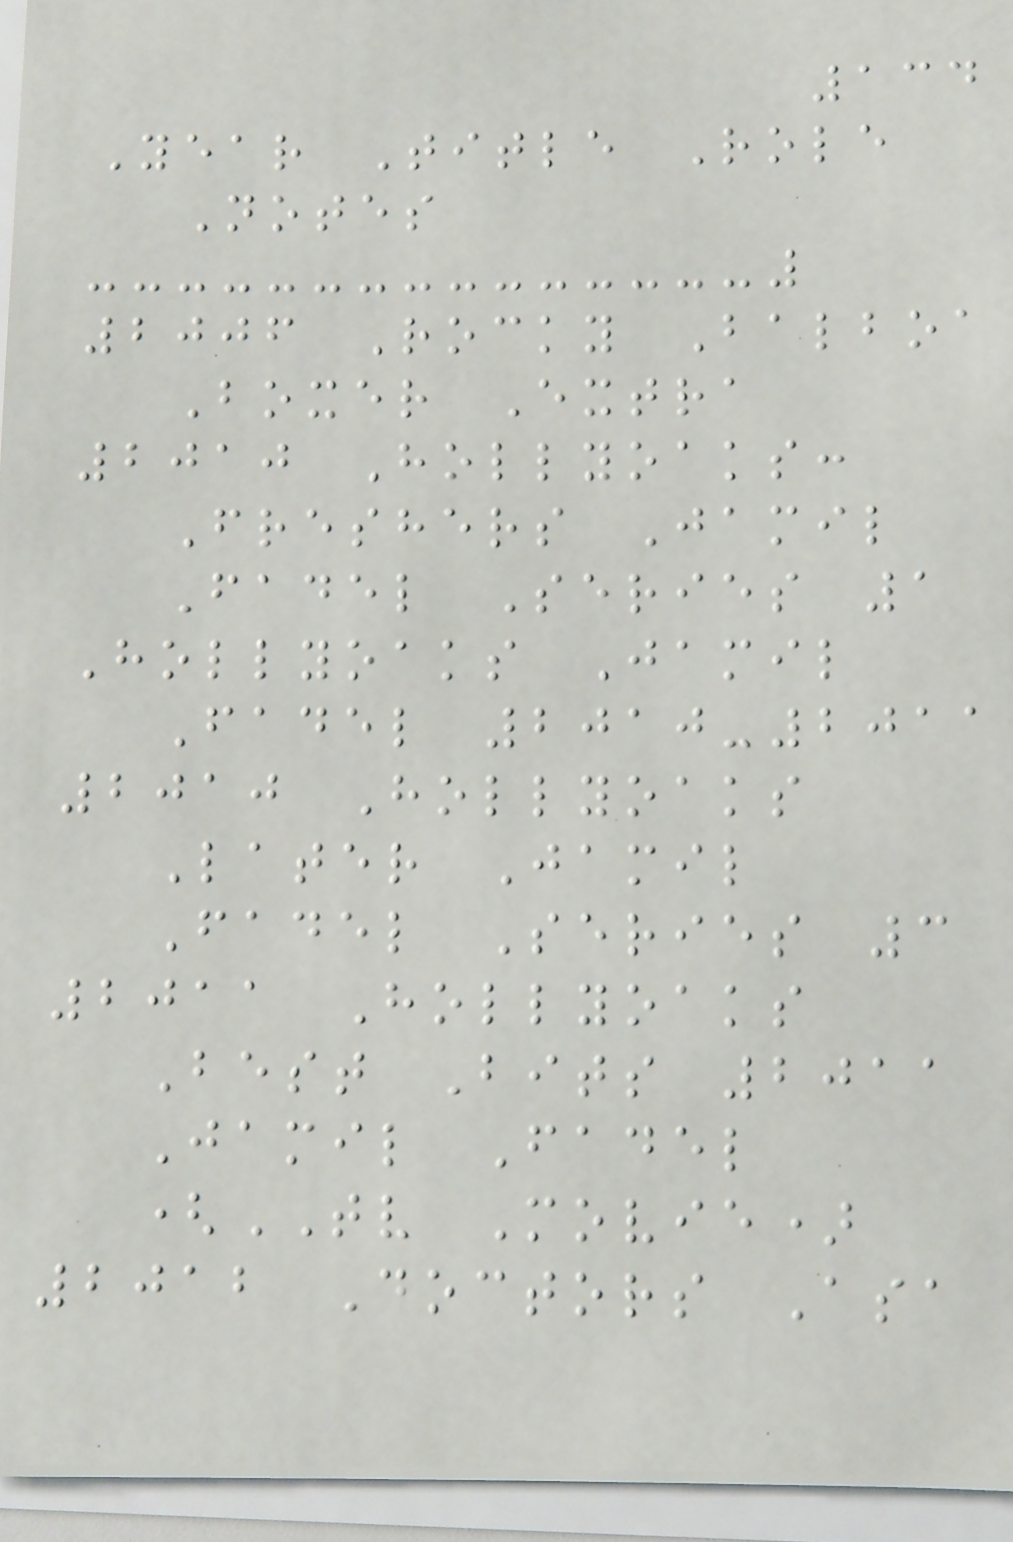134
Year Title Role
Notes
2006 Rocky Balboa
Boxer Extra
2010 Hollyoaks:
Freshers Jamil
Fadel Series 1
Hollyoaks Jamil
Fadel 2010-2011
2010 Hollyoaks
Later Jamil
Fadel Series 3
2011 Hollyoaks
Best Bits 2011
Jamil Fadel
(TV Movie)
2012 Doctors Asa
